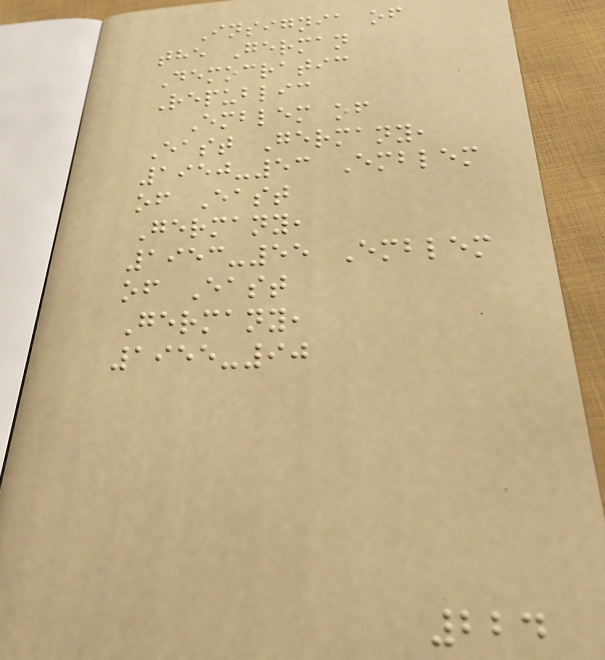Insignia of
the German
Democratic
Republic
Emblem of
East Germany,
1950-53 Emblem
of East
Germany,
1953-55 Emblem
of East
Germany,
1955-90
224
